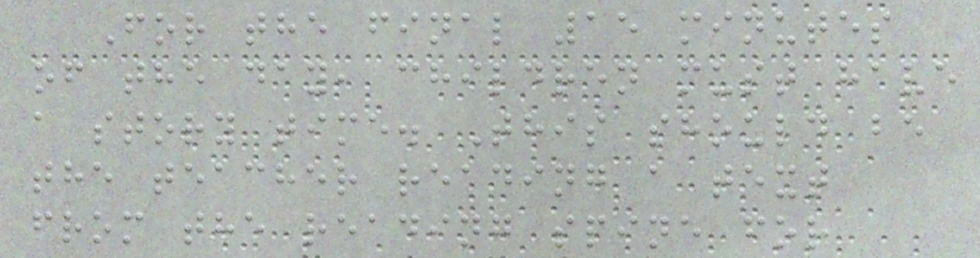For the final 15 minutes
of the day, children must have
a story time. This should be
the teacher reading a text
from the reading spine for
